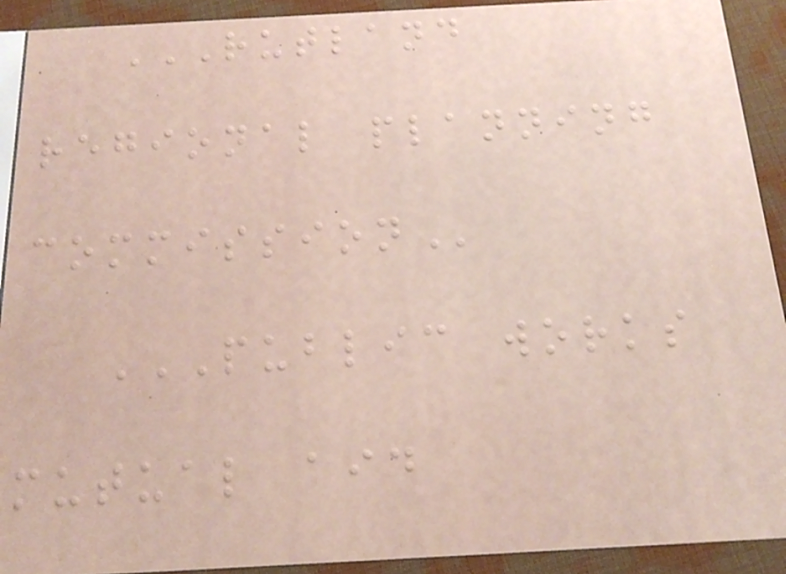RUTLAND
REGIONAL PLANNING
COMMISSION
PUBLIC WORKS
MUTUAL AID
